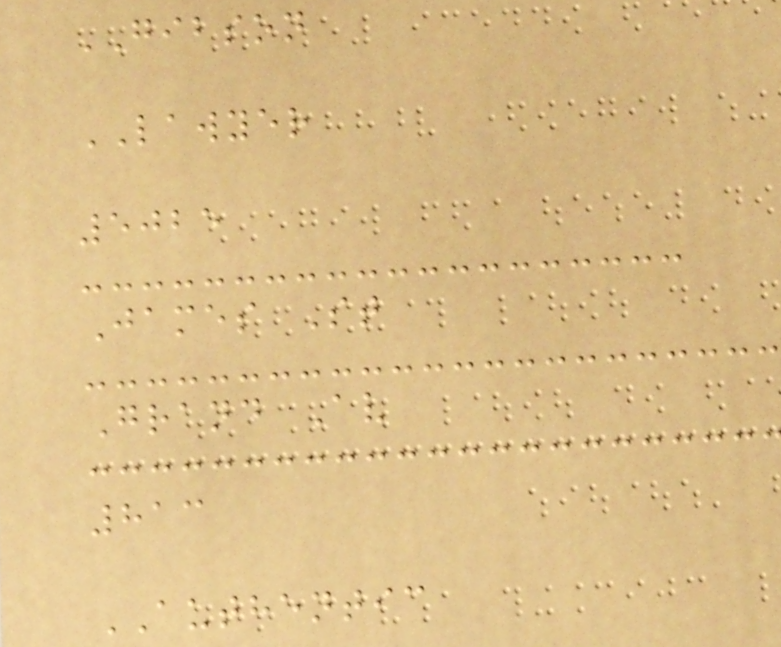GIBSON
LAWYER
5025
James St
Grand Av
813
AUTHENTIC
